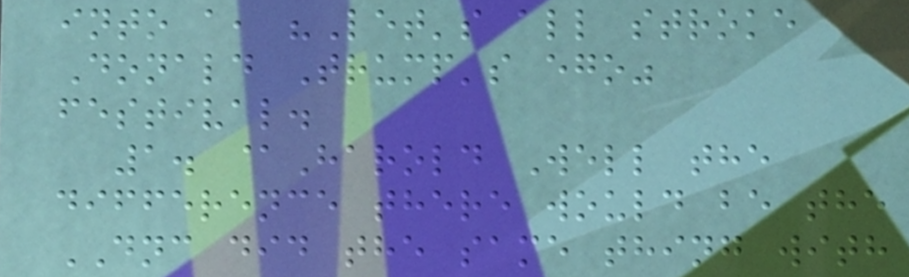into a, "Let's all stroke
Donald Trump's ego"
festival.
1. @Harold Well the
difference there would be the
DNC did the same thing with
